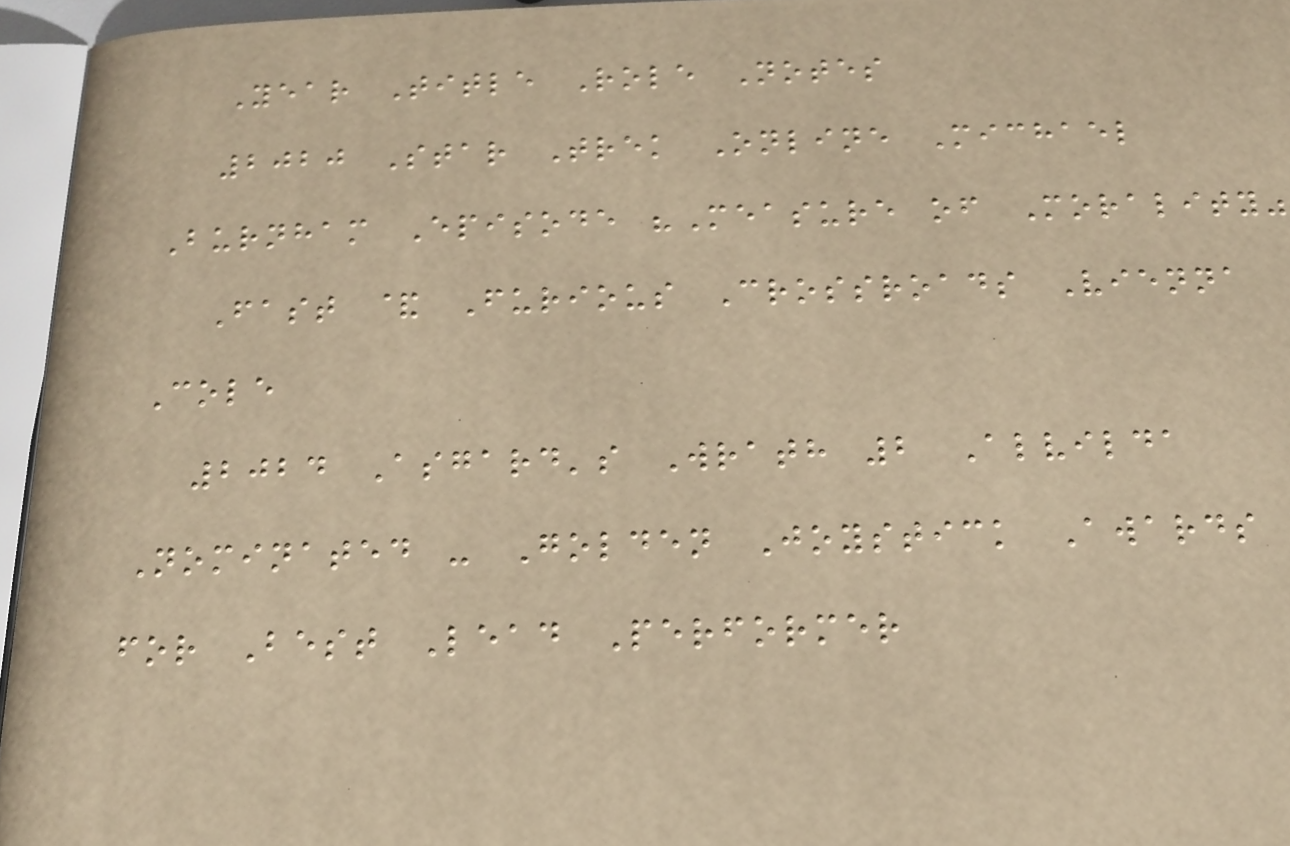Year Title Role Notes
2020 Star Trek Online Michael
Burnham Episode "Measure of Morality"
Fast & Furious Crossroads Vienna
Cole
2024 Asgard's Wrath 2 Alvilda
Nominated - Golden Joystick Awards
for Best Lead Performer
